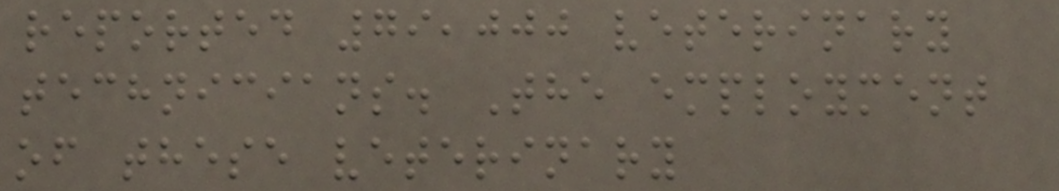reported 79,000 veterinary
technicians. The employment
of these veterinary
